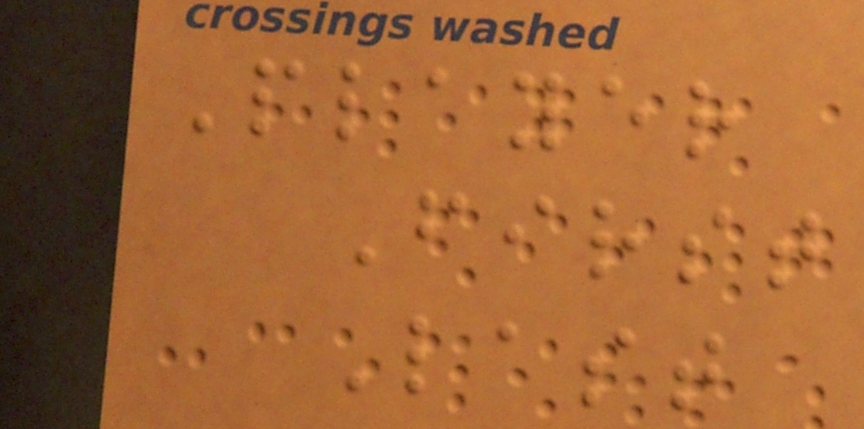Player
First
Last
